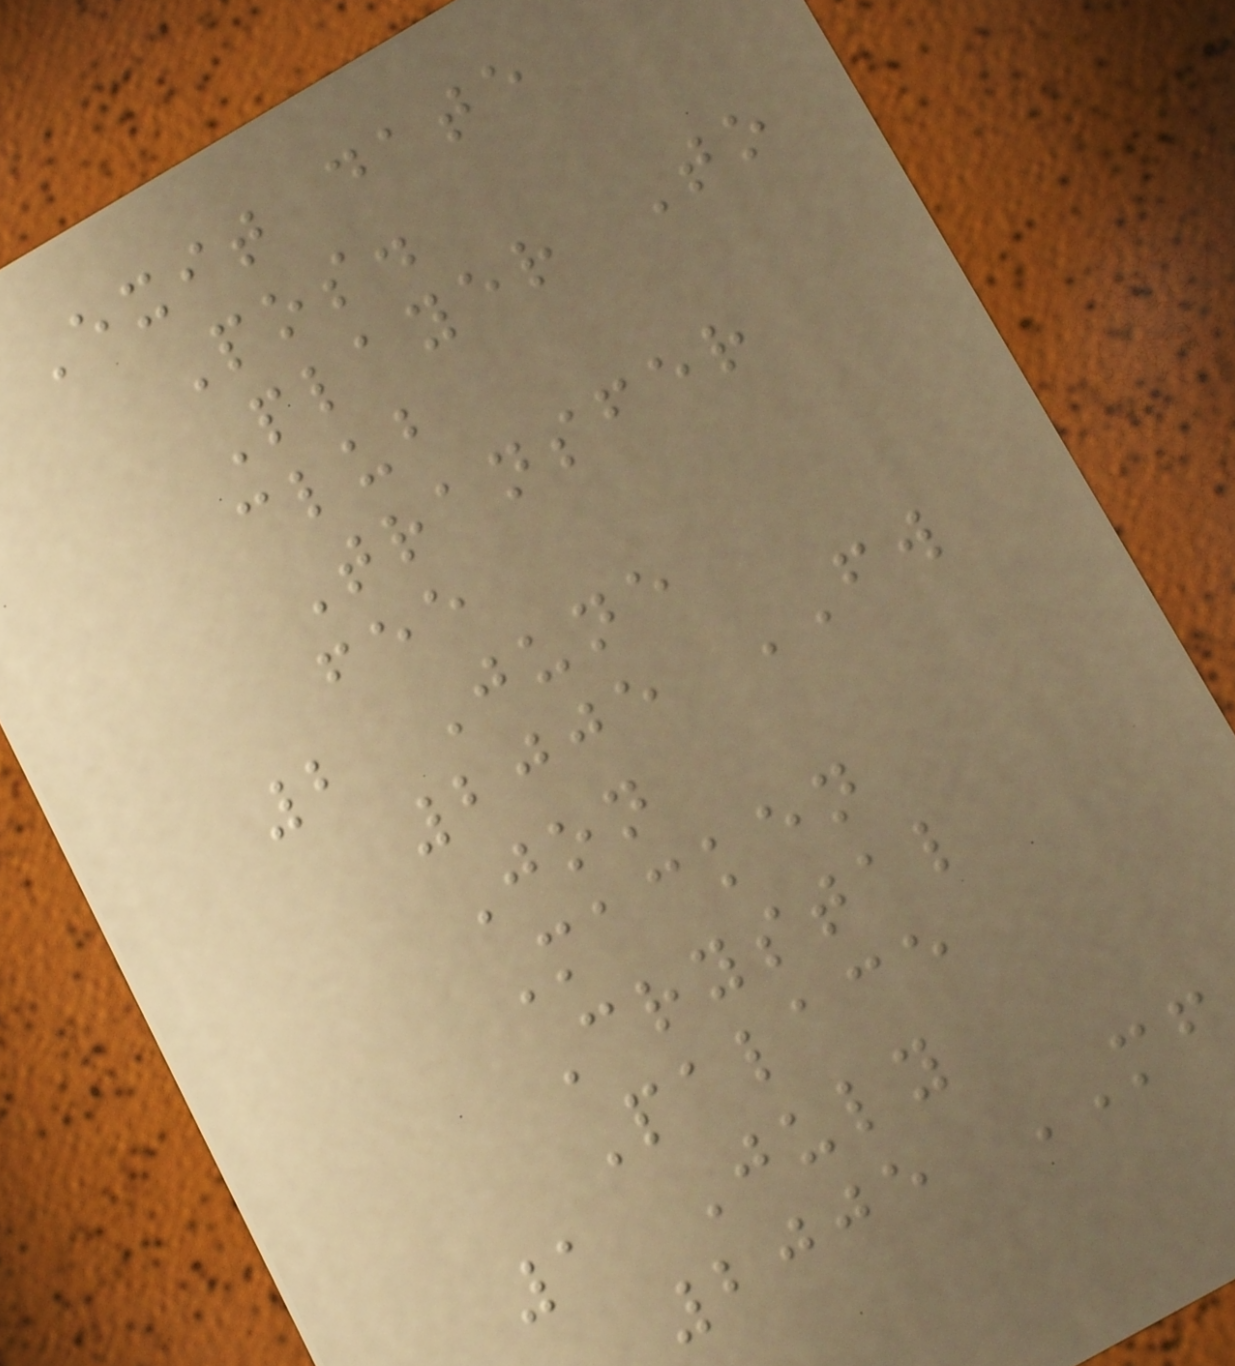Exit date
Pos.
Player To
club
Transfer
fee
2 June
2005 FW
Jon
Macken
Crystal
Palace
1 July
2005 MF
